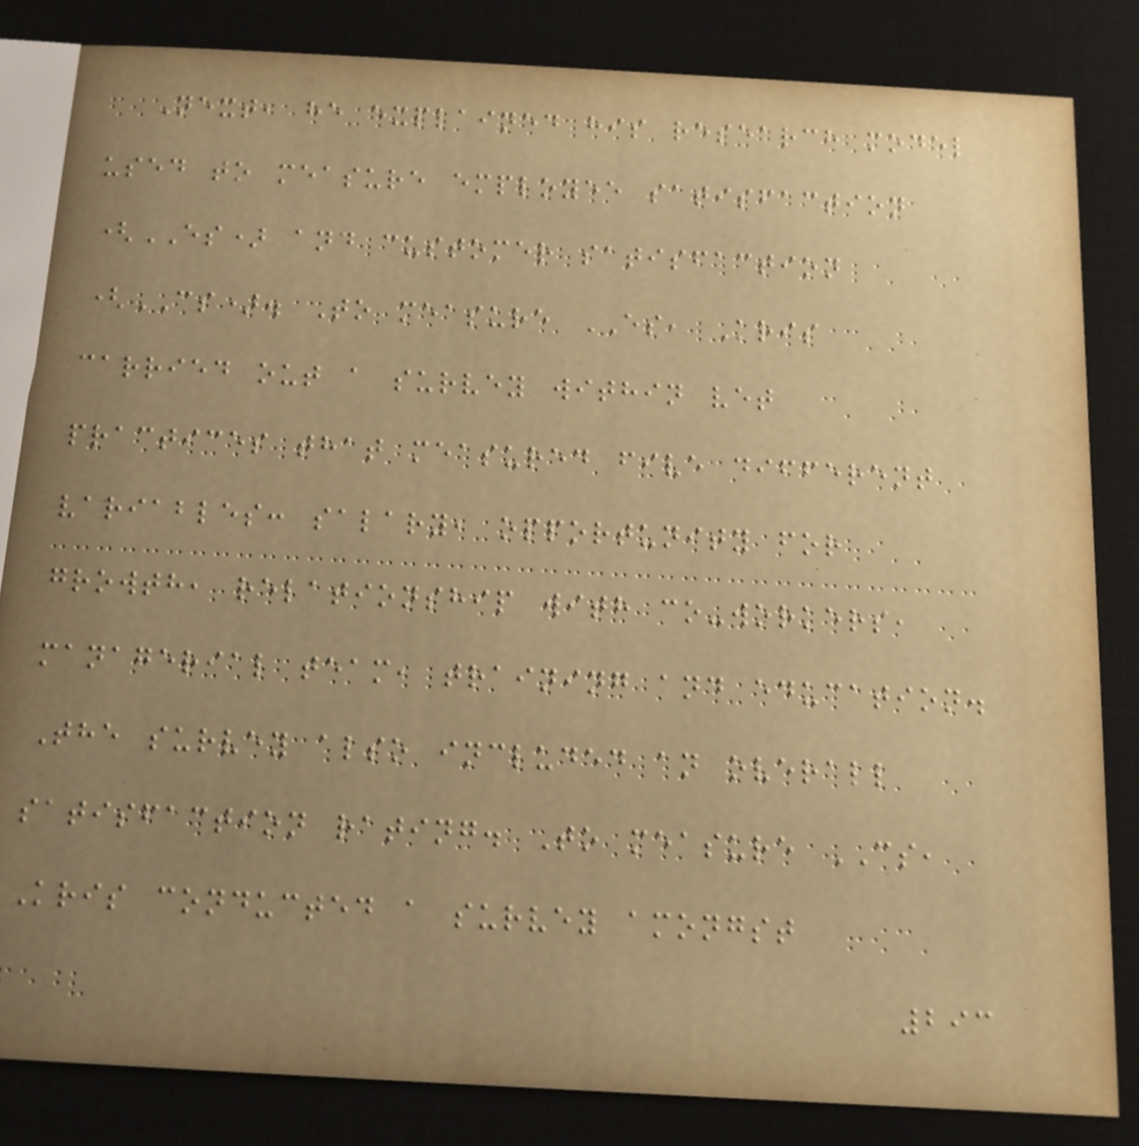Next, he explained his research model
used to measure employee satisfaction
(ES) and customer satisfaction
(CS). To measure ES, Kris
carried out a survey within vet
practices that measured five different
variables: salary, opportunity for
growth, relationship with co-workers,
managerial team, training and education.
The survey also included an overall
satisfaction rating. To measure CS,
Kris conducted a survey amongst
293
